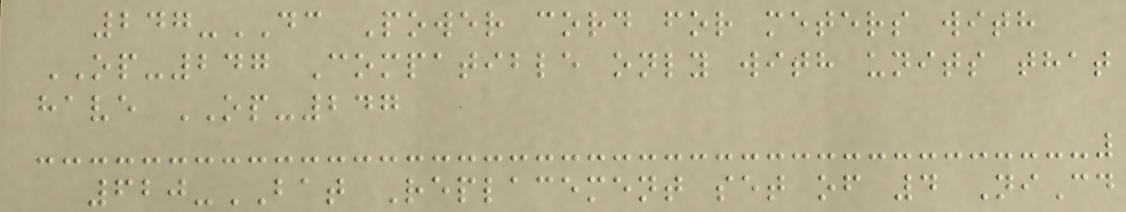247-DC Power cord for meters with
OP-247 Compatible only with units that
have OP-247
620-BAT Replacement set of 4 NiCd
